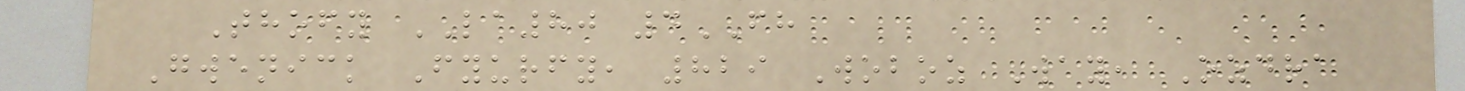Thofy LA80 4FH
Gwenick Fyurfy, 829 Woboz Way, Ozdra
